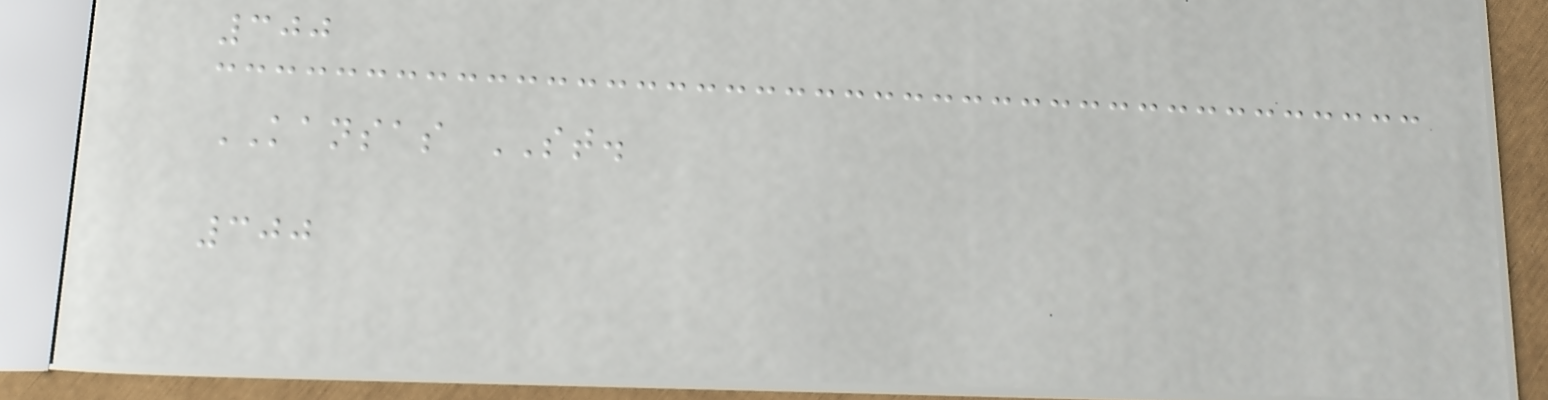300
KANSAS ST.
300
